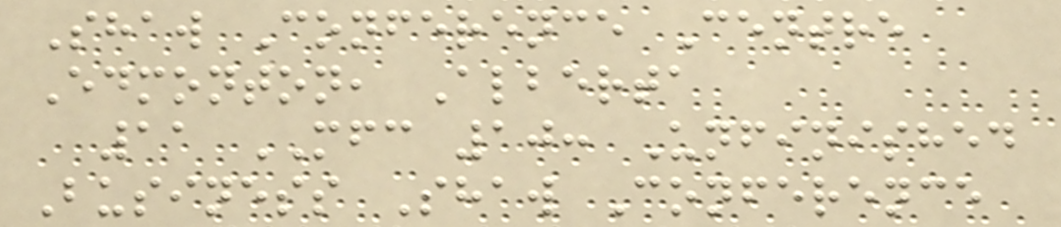Shaw Conference Centre
Edmonton, Alberta
11 MFC 10: Unfinished
Business Shaw Conference
